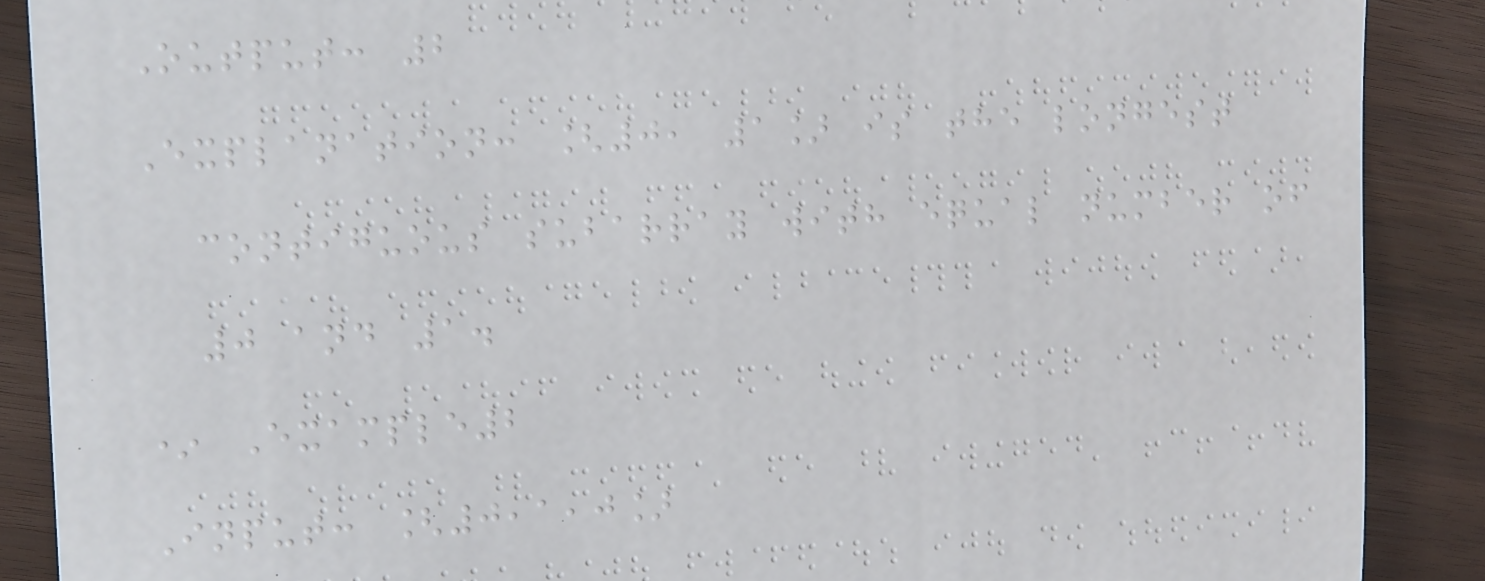Output: 2
Explanation: [0, 1] is the longest
contiguous subarray with equal number of
0 and 1.
* Example2
Input: [0,1,0]
